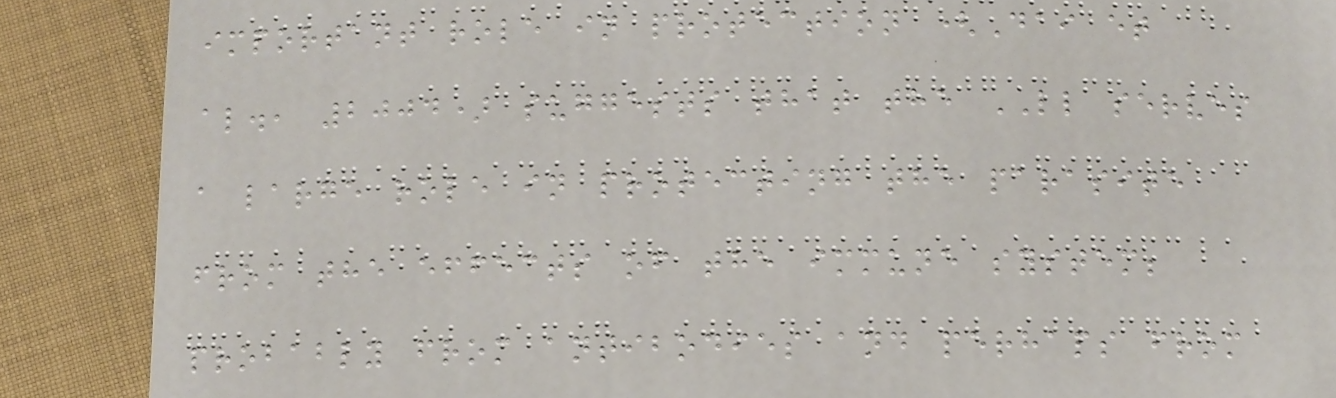important role in protection (Dai et
al., 2004) suggests that the LL serves
a large role in protecting the parasite
from the effects of the immune system;
probably from antibodies and perhaps from
